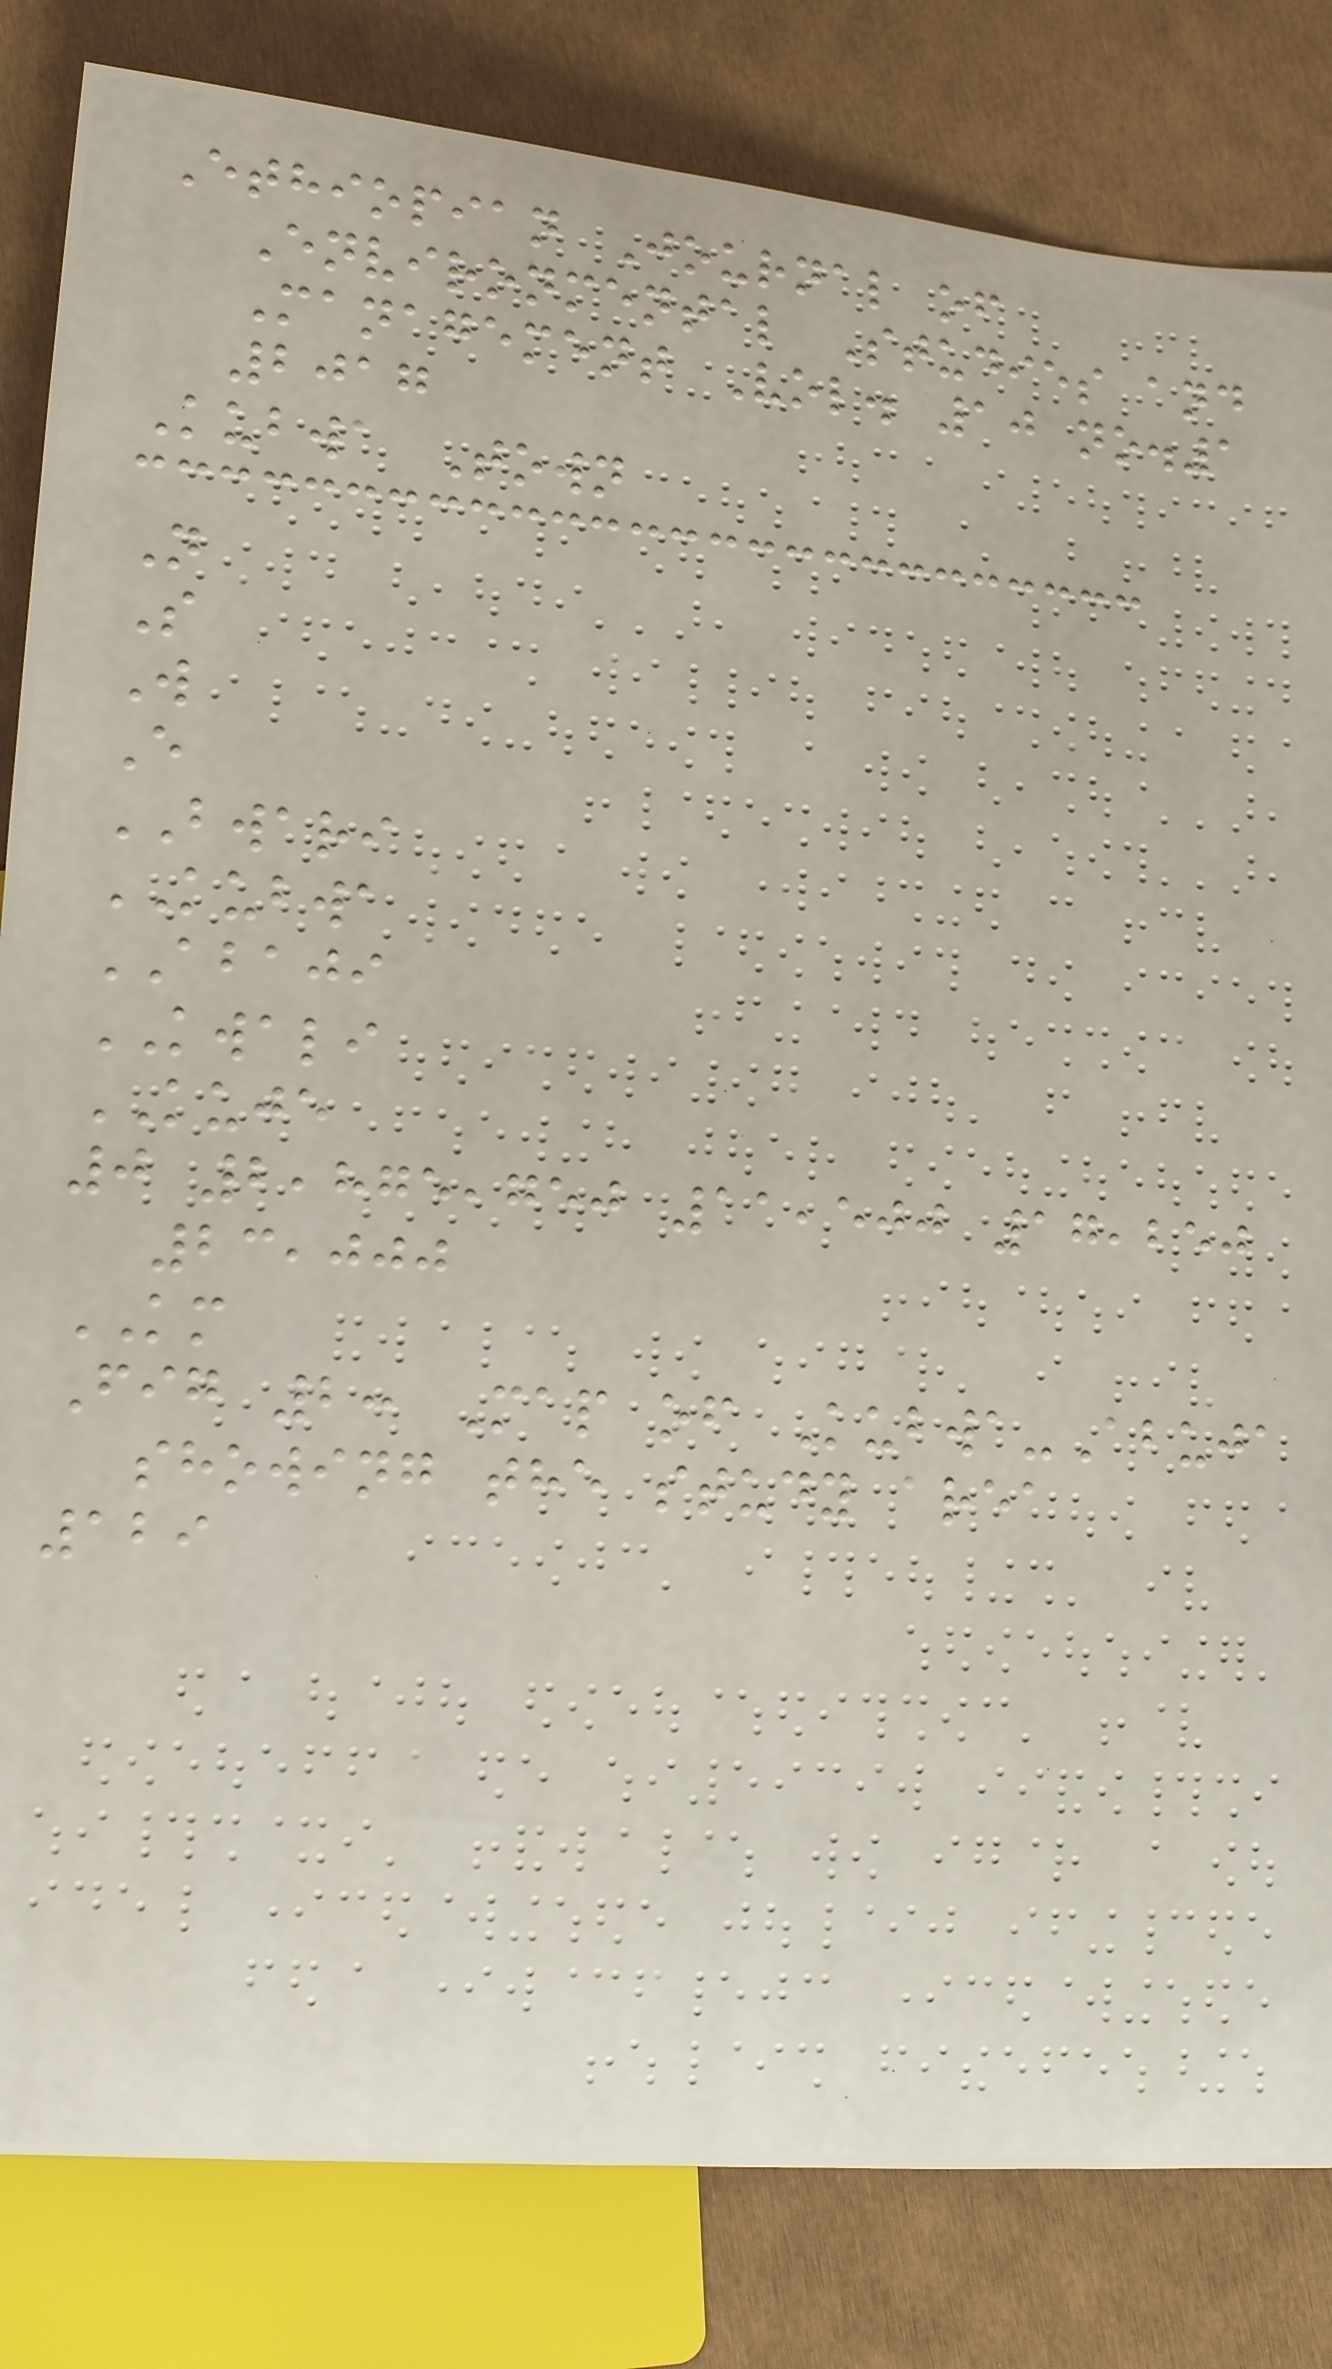Ethiopian Journal of
Environmental Studies and
Management Vol. 10 no.1
2017
Kubwa Town
N
S
W
E
BWARI
KUBWA
ABAJI
KWALI
KUJE
0 2,875,750 11,500 17,250
23,000
KM
Fig 2: Map of Kubwa-Abuja
showing the study area
129
